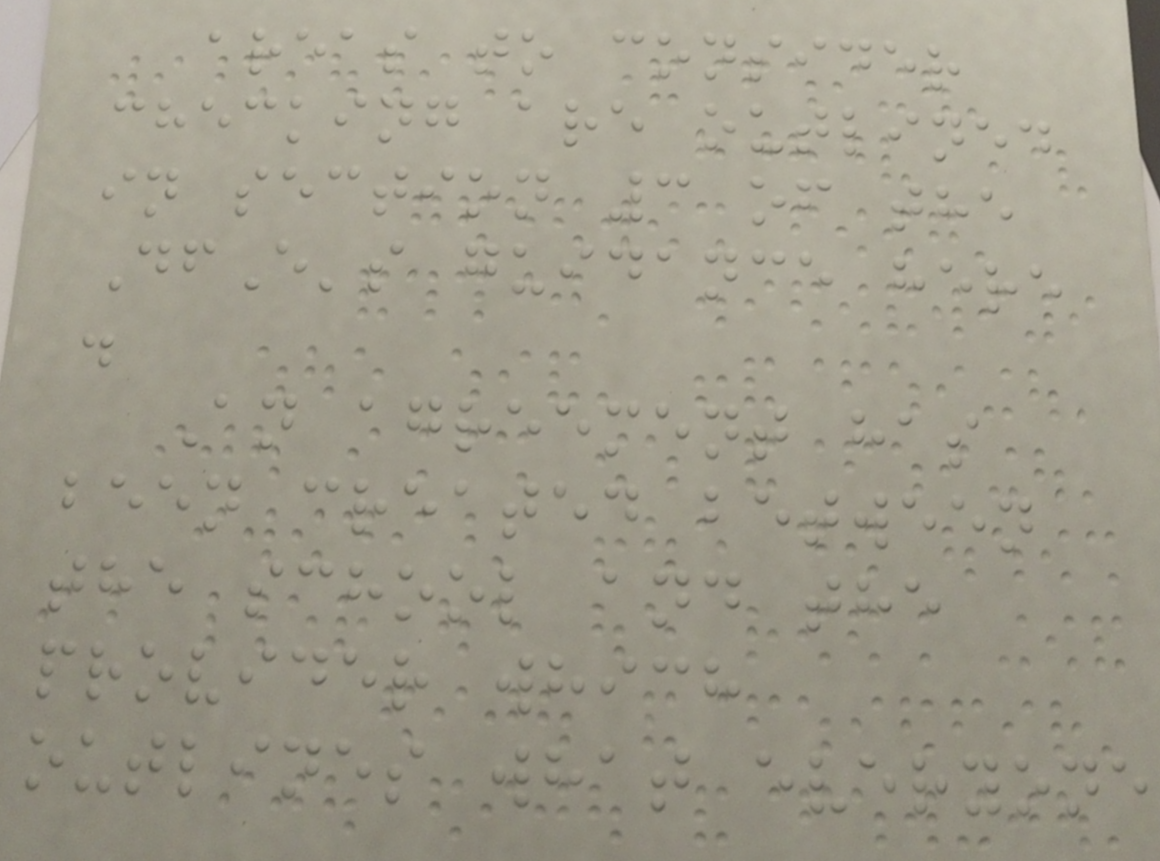areas to consider
checking are outlined
in section 3 of the
DfE's guidance here
.
An agreement has
been created between
the school and the
provider which
outlines what everyone
